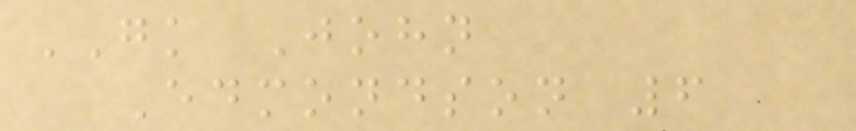GK John
Edmondson 6
